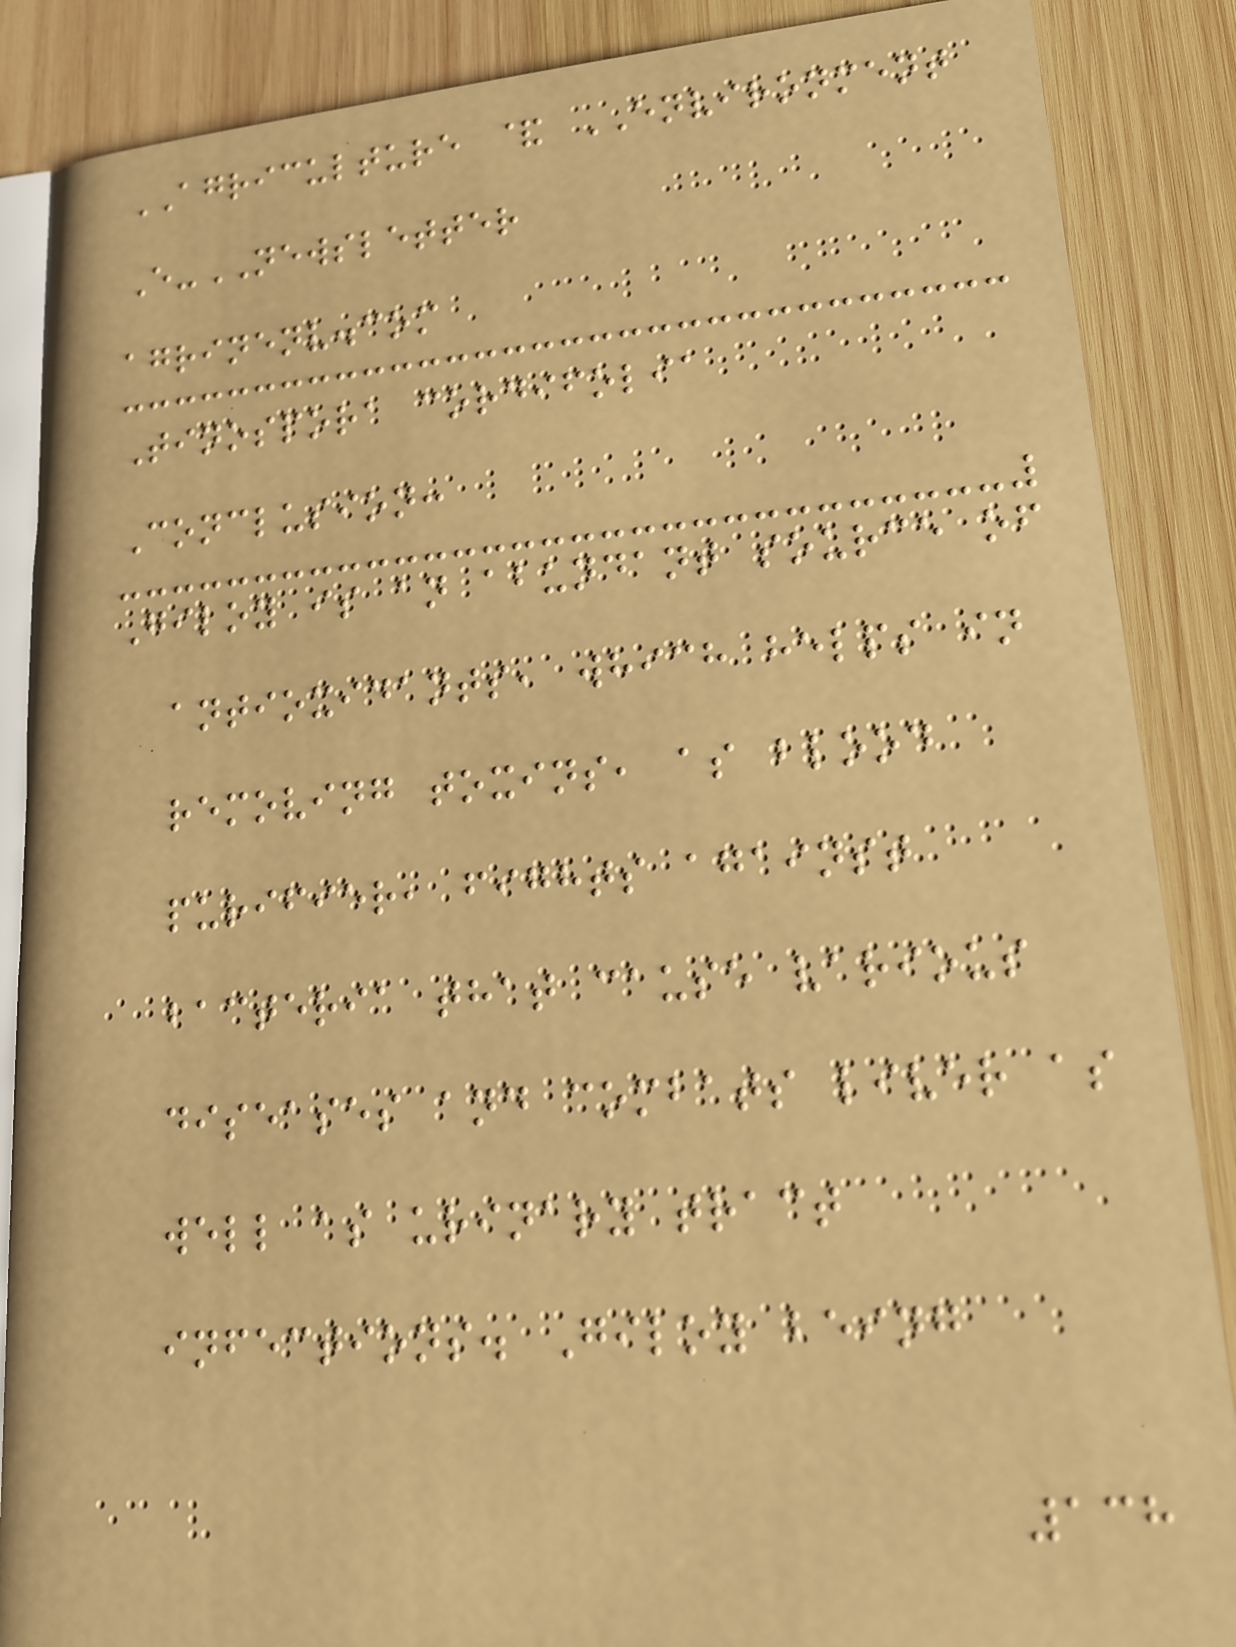AGRICULTURE & ENVIRONMENT
E-NEWSLETTER
agrinenv.com
Tinospora cordifolia
Conclusion:
Giloy is an abundant source of
antioxidants, which helps in
removing toxins, as blood
purifier, fights against
bacteria that cause various
diseases and combats liver as
well as urinary tract
infections. Giloy being
138
